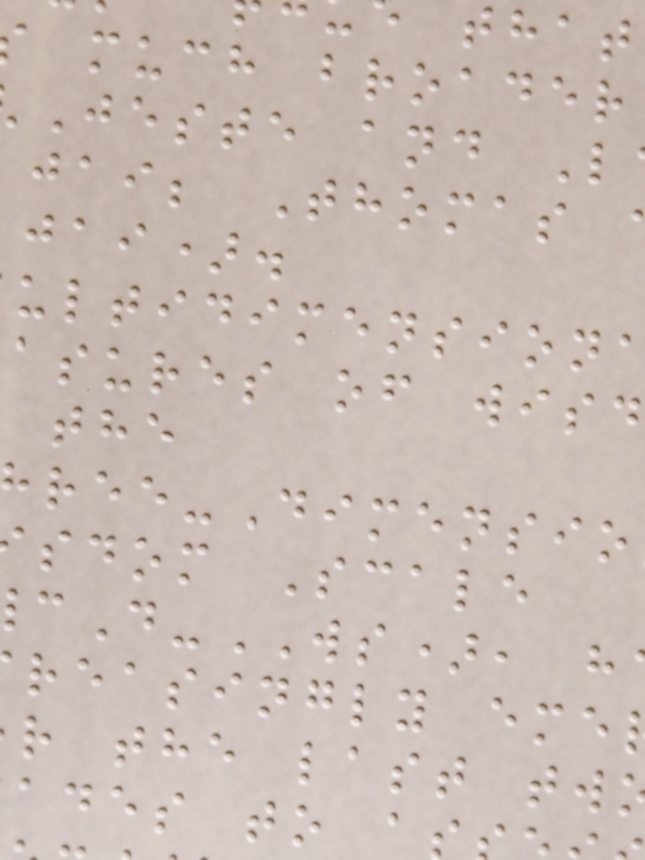much broader
Jeste and L
jai; Thomas
jai).
asures of wisd
sdom Scale
D-WS), h
reasingly eme
r the last tw
ades to a
